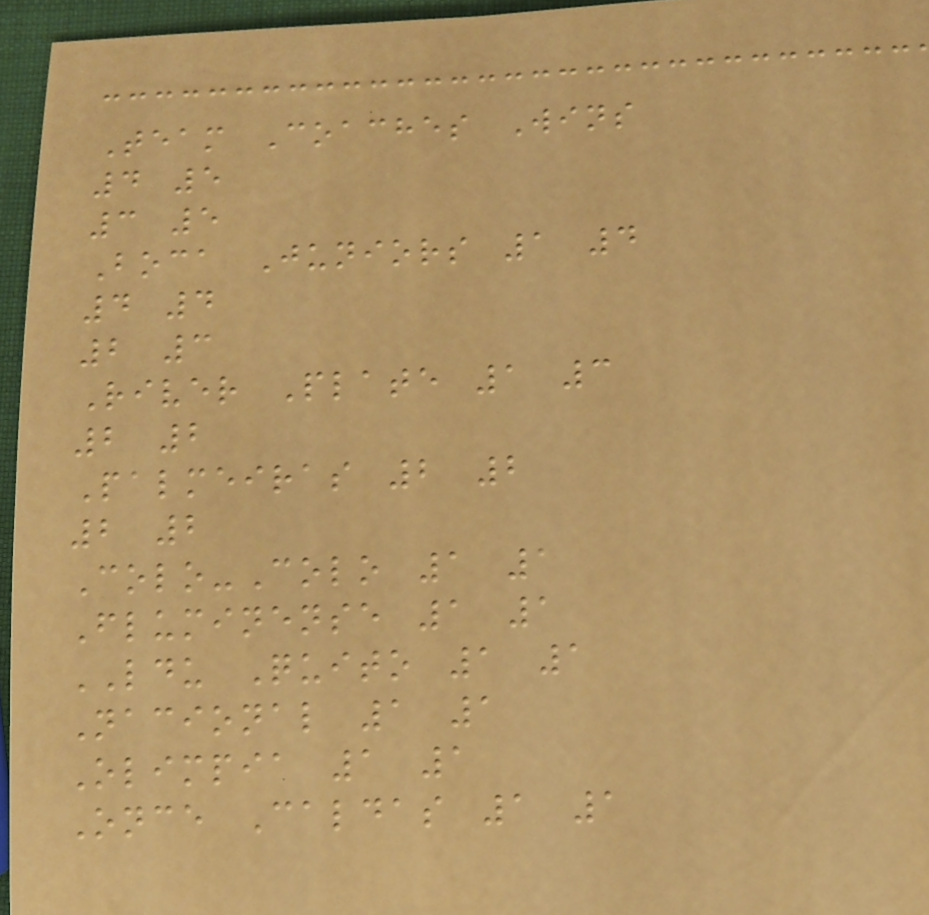Team Coaches Wins
4 5
3 5
Boca Juniors 1 4
4 4
2 3
River Plate 1 3
2 2
Palmeiras 2 2
2 2
Colo-Colo 1 1
Fluminense 1 1
LDU Quito 1 1
Nacional 1 1
Olimpia 1 1
Once Caldas 1 1
